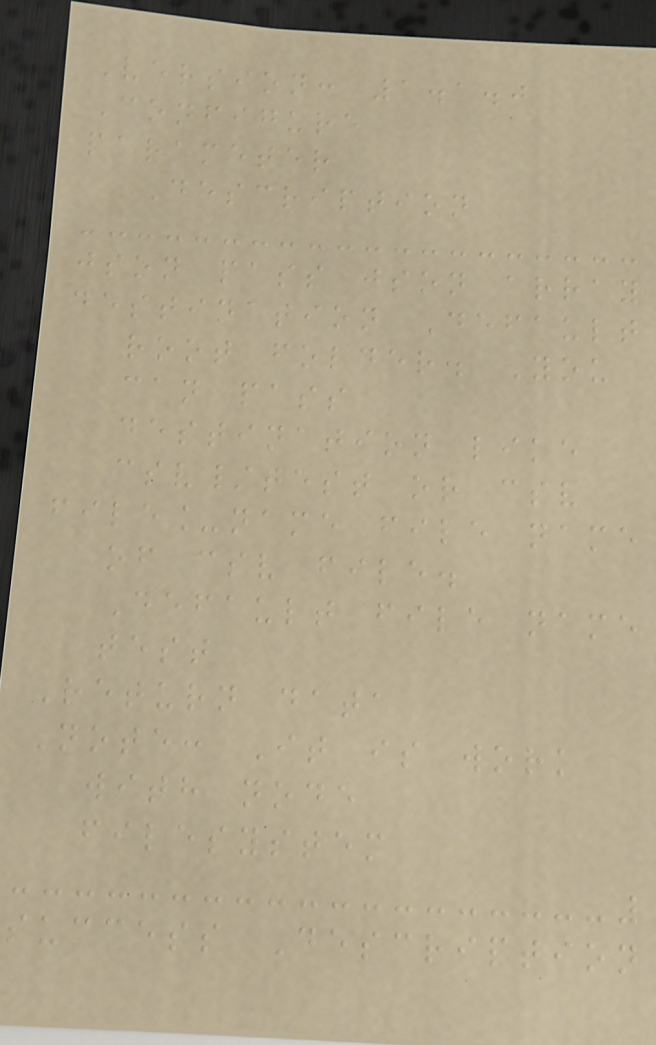Version: 1.1.0
Configure
parameter
Description
json pass json array
destination Default
root folder. You
can pass
destination like
csv/test or csv
file_name file name
of csv file.
Default file name
test
Return data
Note: It is work
with node
filesystem
success Description
